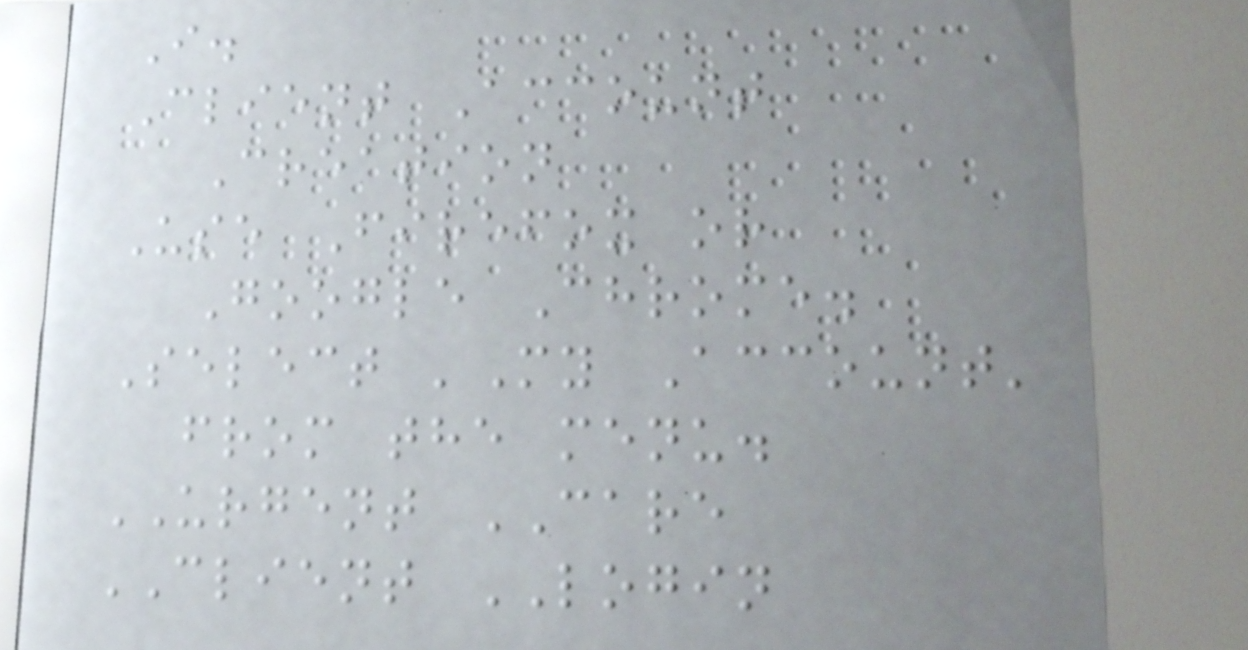I.
Client Account
Creation
Use Firefox or
Google Chrome.
Select 'My Account'
from the menu.
URGENT CARE
CLIENT LOGIN
